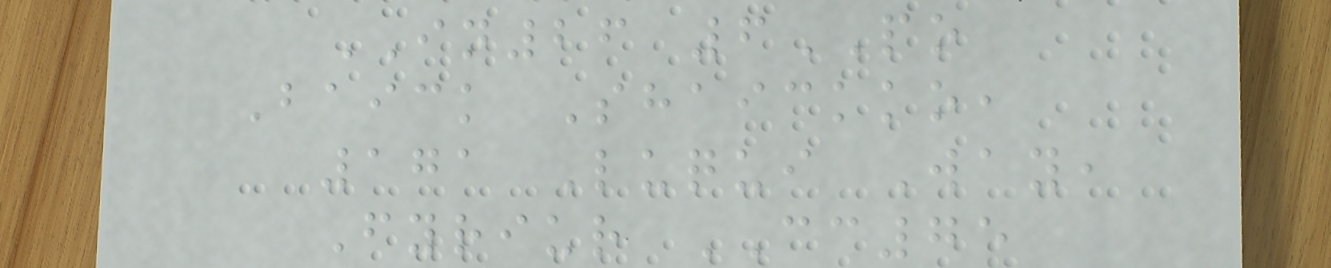IN26 6PO
Baick Shaickko,
171 Luqui Way,
Fyriur CC75
